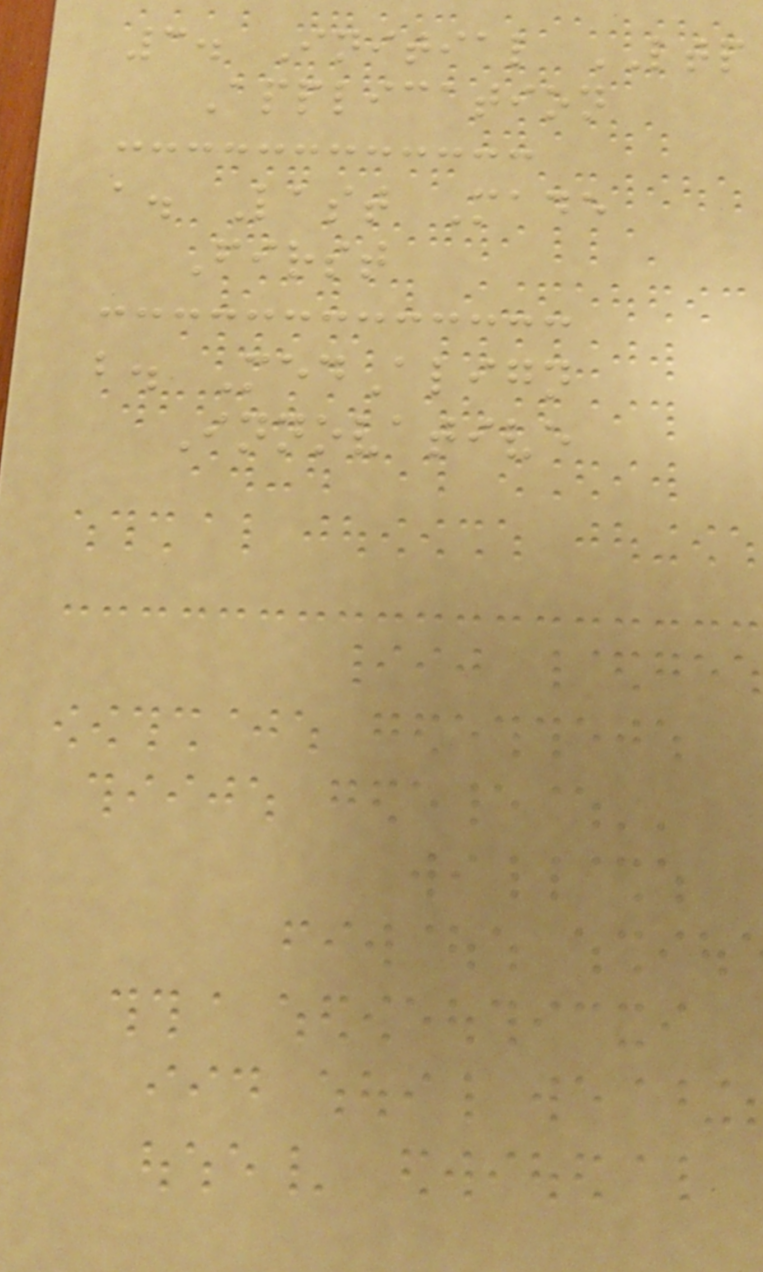3. Initial LTP
Application
a. Last Made
First
b. MedAlign
Innovative
